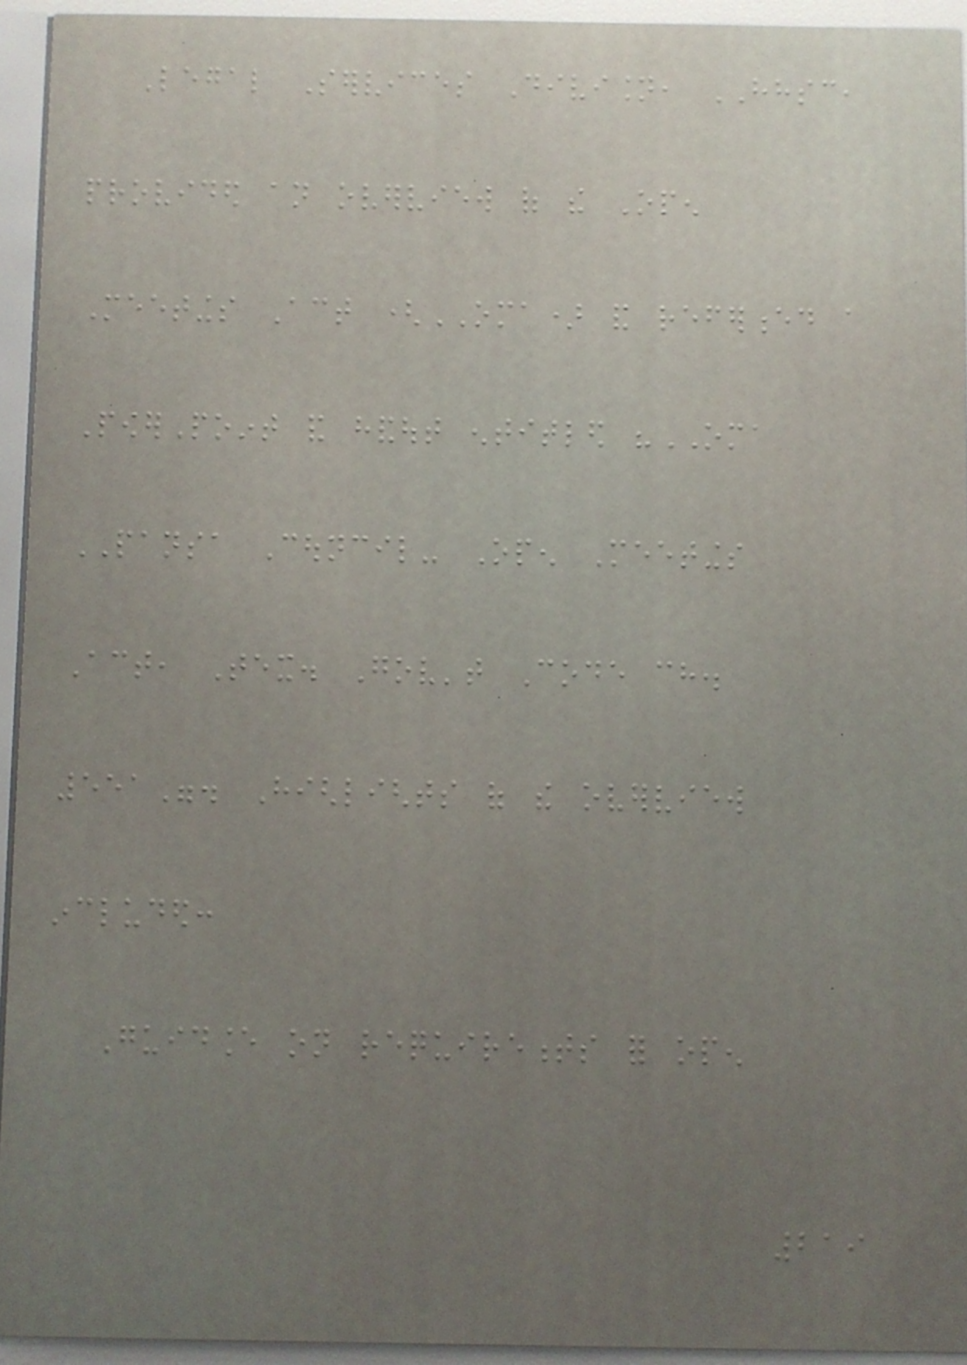Legal Services Division, HHSC,
provided an overview of the Open
Meetings Act (OMA) and referenced a
PowerPoint and handout entitled "OMA
PANSA Council- Open Meetings
Act, Tex. Gov't Code ch.
551". Highlights of the overview
included:
Guidance on requirements for open
219
